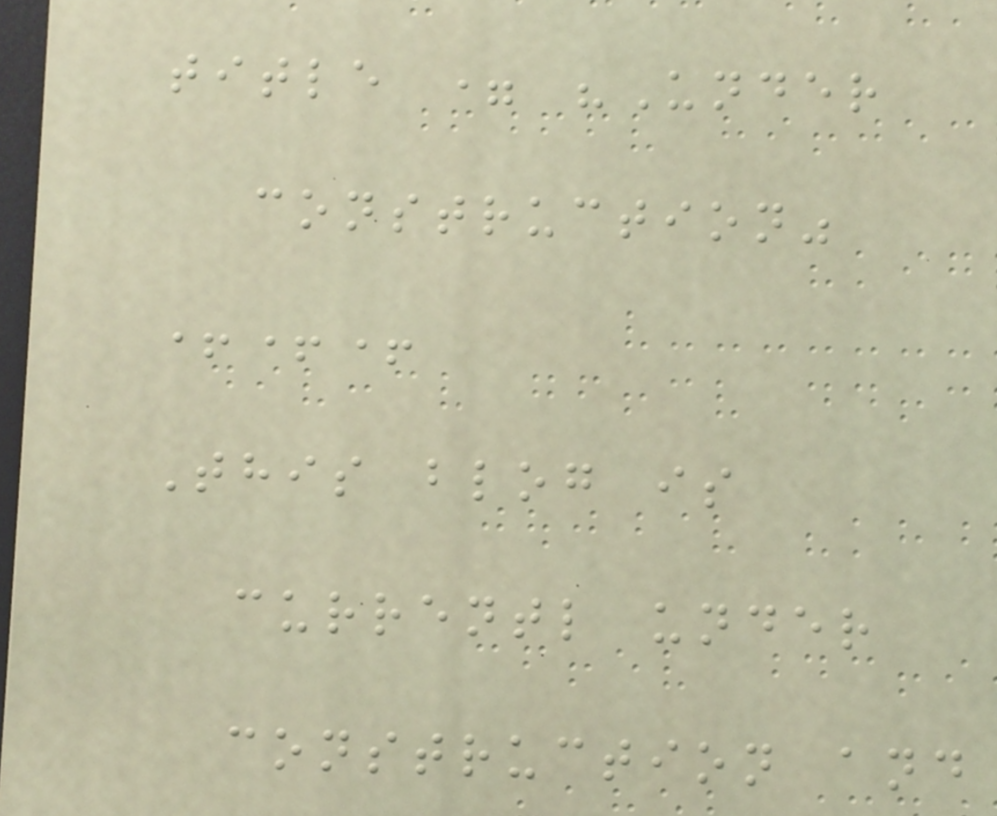title = "Under
construction"
+++
This blog is
currentl under
construction and
